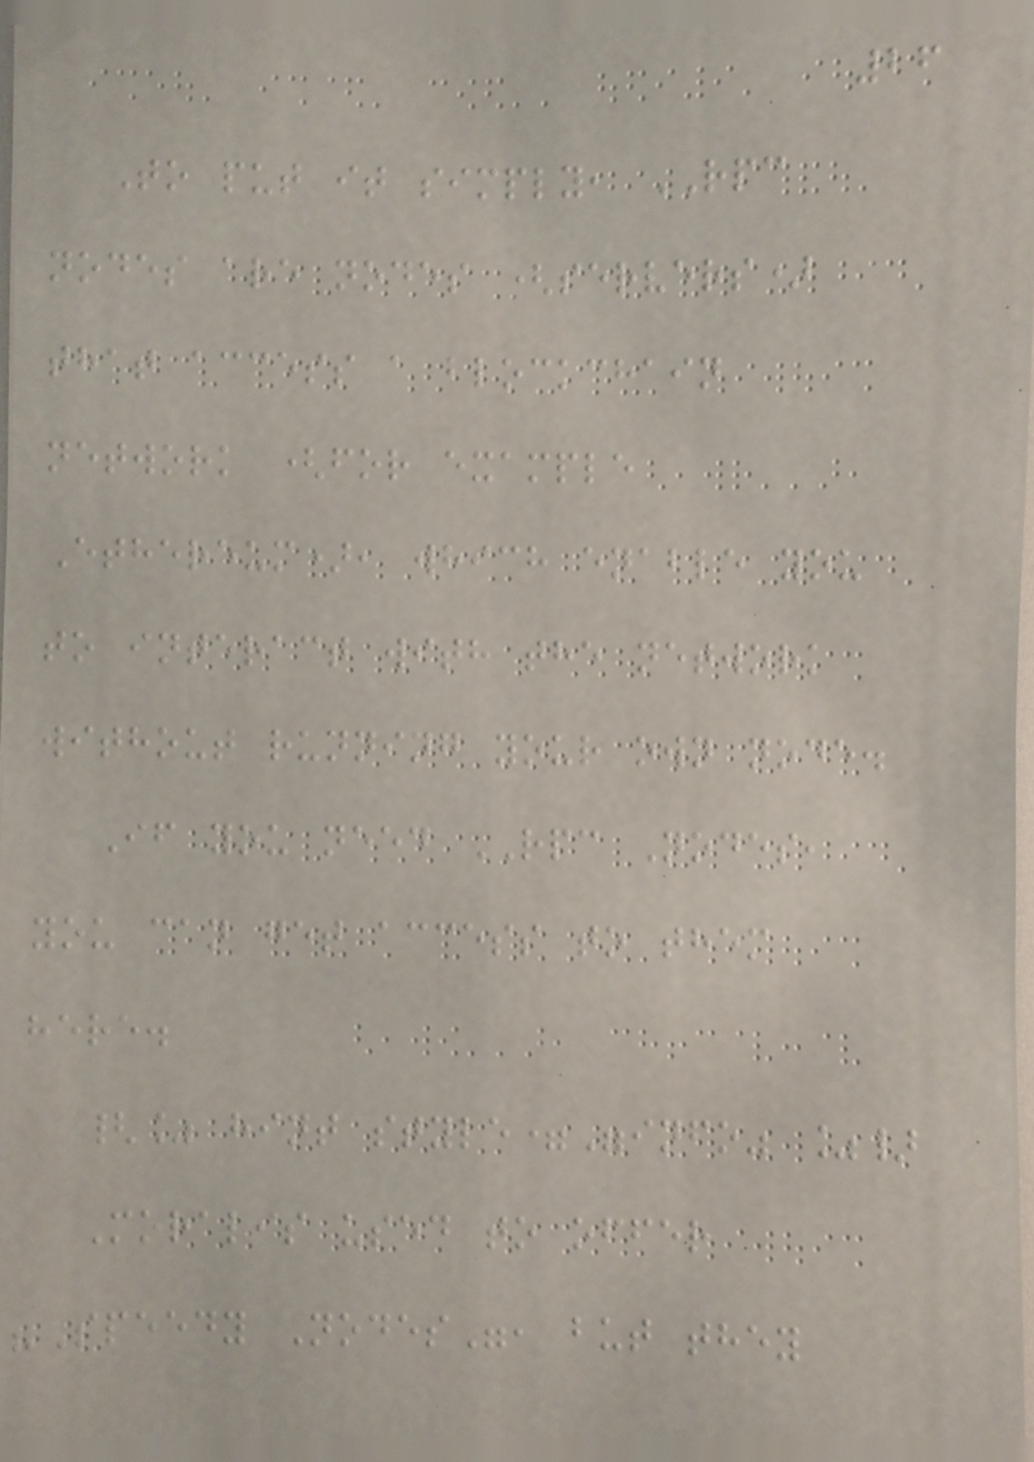26
To put it simply, RPC
nodes are nodes (servers)
that access a blockchain
network (for example
Ethereum), which enable you
to interact with the network
without running your own node.
If you need RPC Nodes,
you can get access to them
here.
{% hint style="info" %}
Moralis used to offer
"Speedy Nodes", but they
